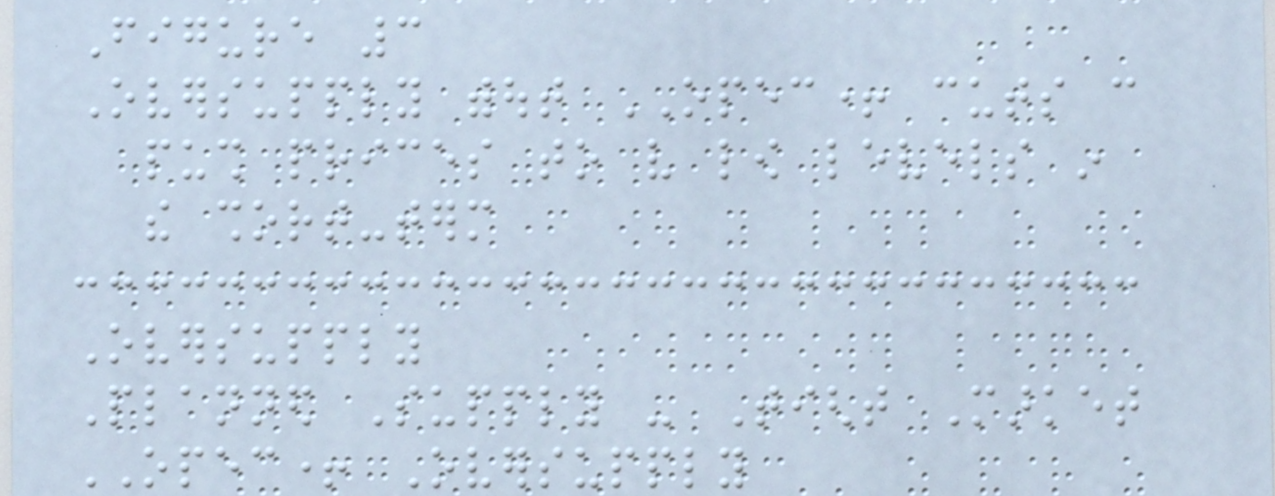Figure 3
Oversupply without OPEC+ cuts can
push prices to very low levels in
the short-term
Oversupply
Planned Supply - Tight Market
OPEC+ Oversupply
